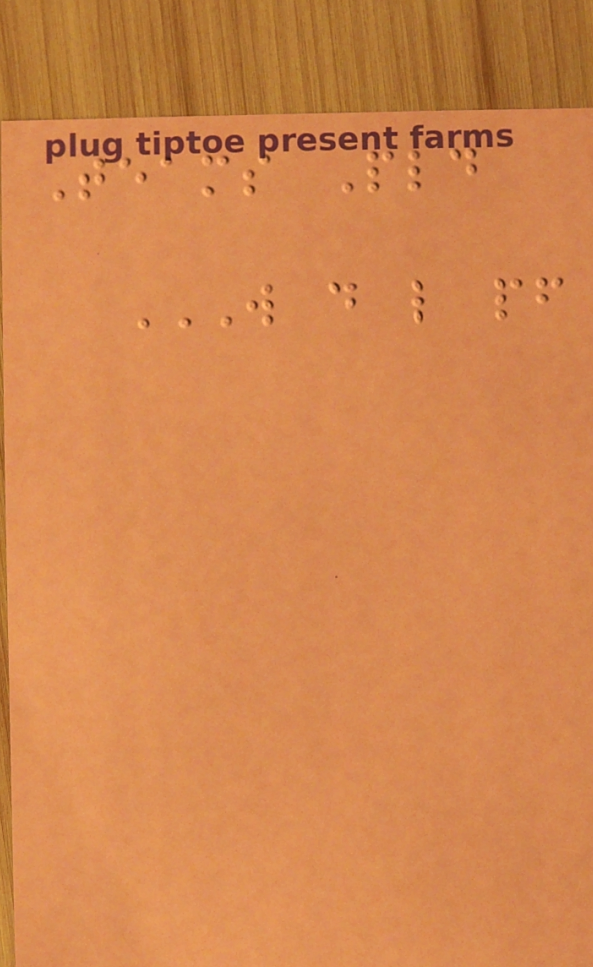Teams Pld
W D L PF
